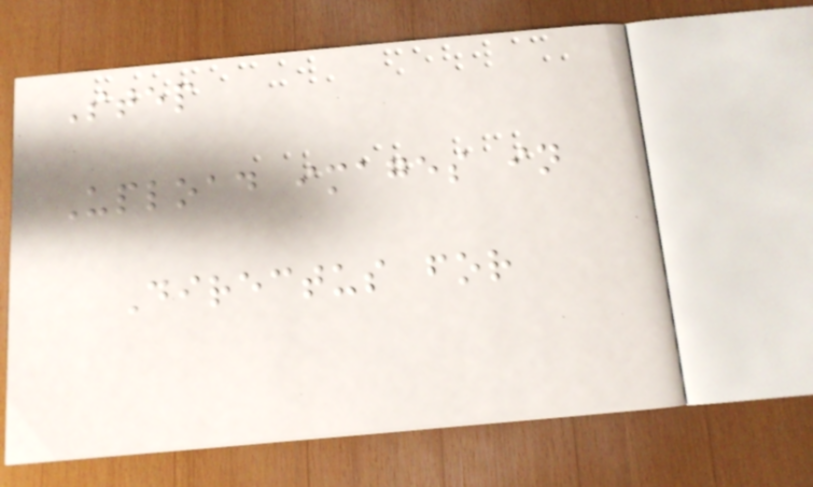Step
Upload images in
Directus for
